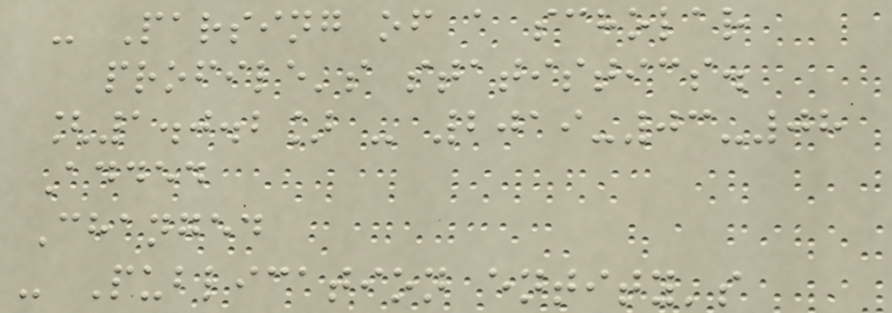- Parsing of a scholar
profile's statistics.
[1.0.2] - 2019-03-08
Added
Changed
- Publication entity's
